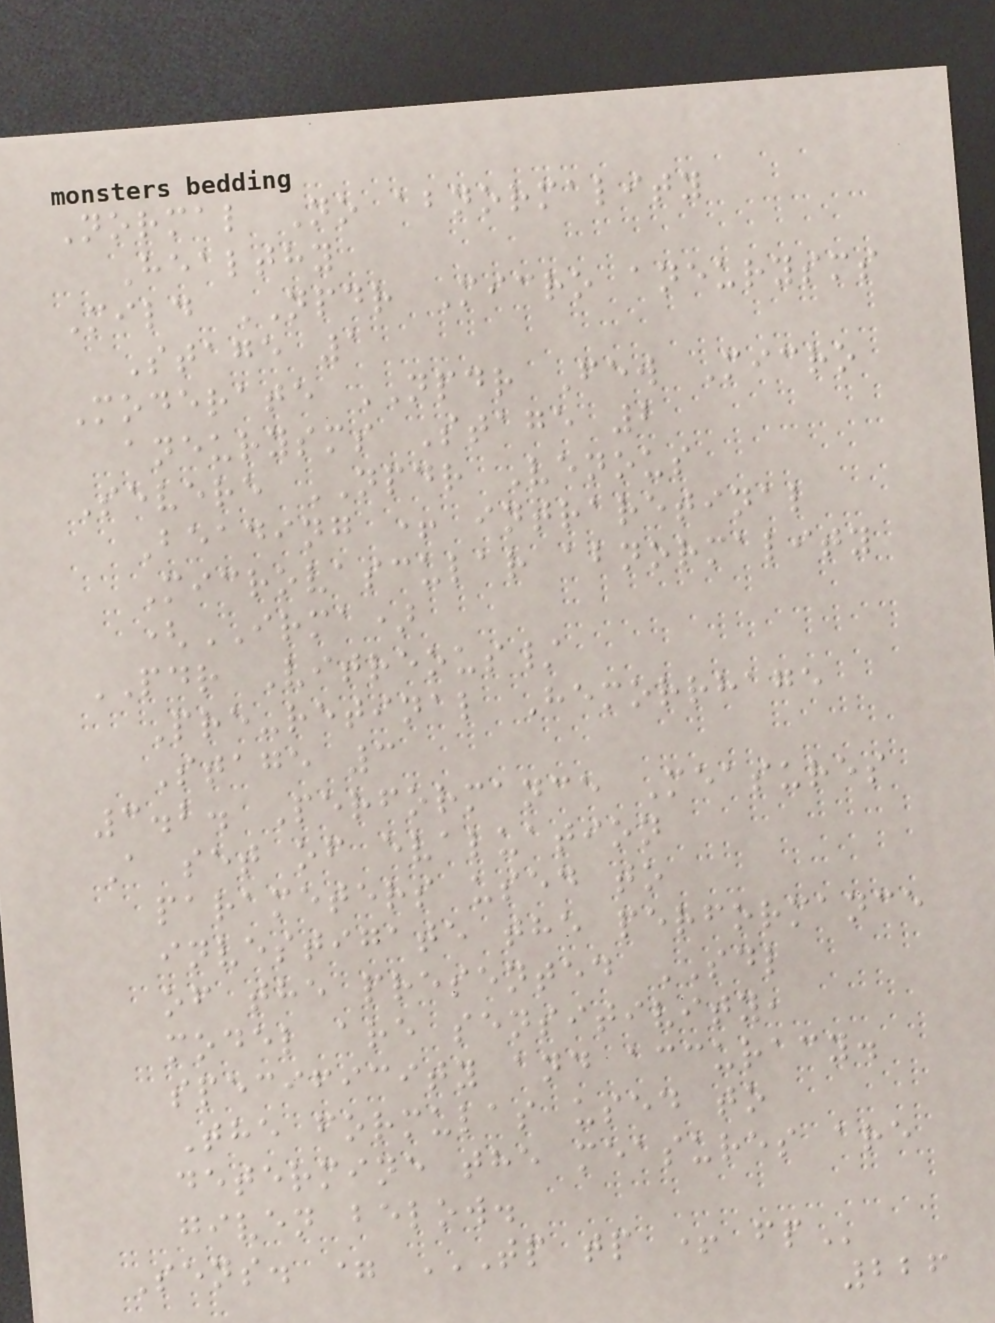Normal No abnormality
Healthy
Mild NPDR Micro aneurysms
Stage 1
Moderate NPDR Few Micro
aneurysms Stage 2
Severe NPDR Venous
Beading + intraretinal
Microvascular abnormality
(IRMA)
PDR Vitreous/
Pre-retinal Hemorrhage
Stage 3
3.2. Performance Measures
A set of evaluation
parameters used to
investigate the performance
of the presented SDL
model are sensitivity,
specificity and accuracy.
The formulas used to
determine the measures are
given below.
Sens. = TP TP + FP
226
